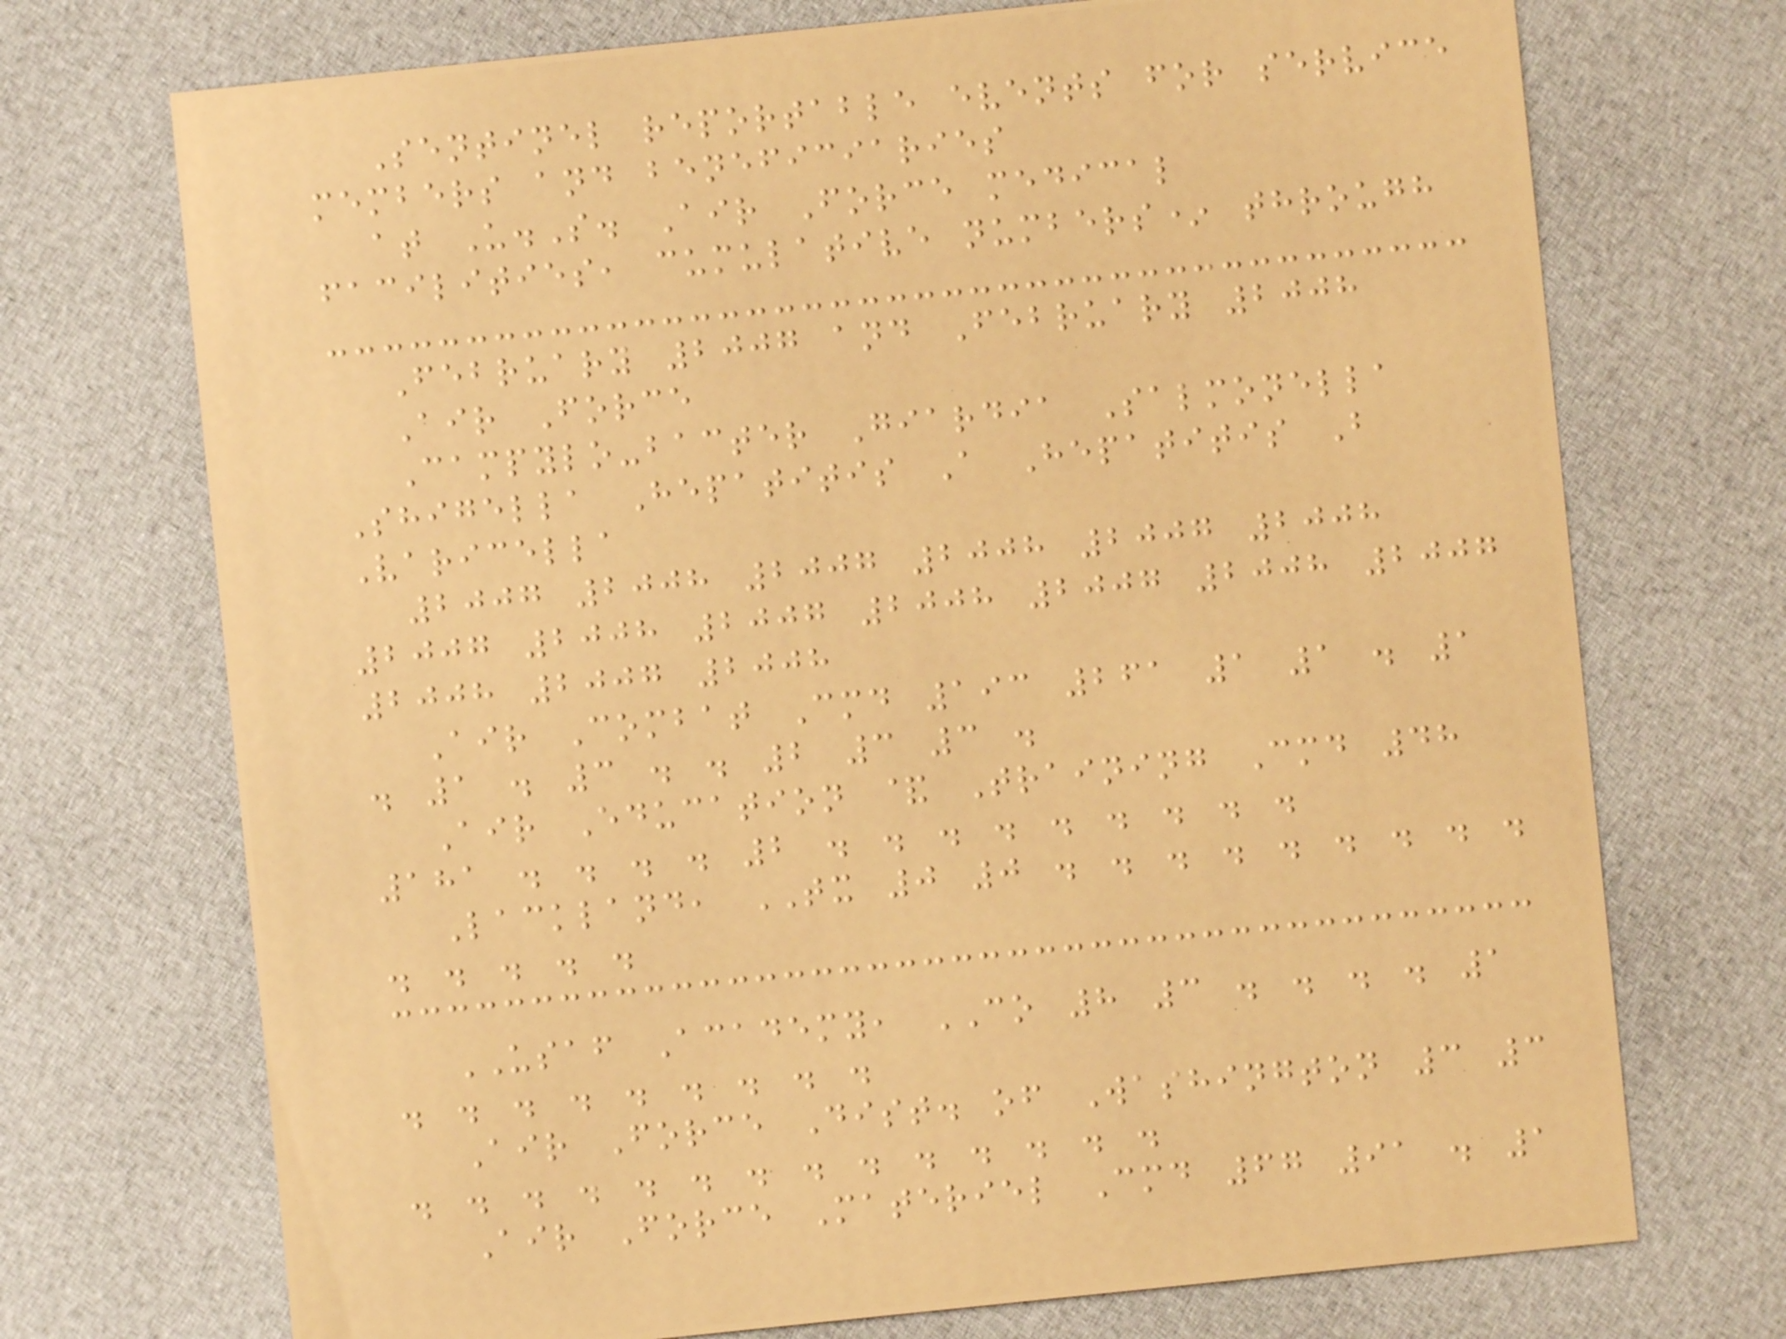Sentinel reportable events for service
members and beneficiaries
at U.S. Air Force medical
facilities, cumulative numbers* through
February 2007 and February 2008
Air Force
Campylo-bacter Giardia Salmonella
Shigella Hepatitis A Hepatitis B
Varicella
2007 2008 2007 2008 2007 2008
2007 2008 2007 2008 2007 2008 2007
2008 2007 2008
Air Combat Cmd 193 261 1 1 . 1
. 1 . 3 . . 2 3 3 .
Air Education & Training Cmd 48
181 . . . . 2 . . . . . . . . .
Lackland, TX 0 0 . . . . . . . . .
. . . . .
USAF Academy, CO 8 3 . . . . 1
. . . . . . . . .
Air Force Dist. of Washington 3 3
. . . . . . . . . . . . . .
Air Force Materiel Cmd 67 91 . 1
